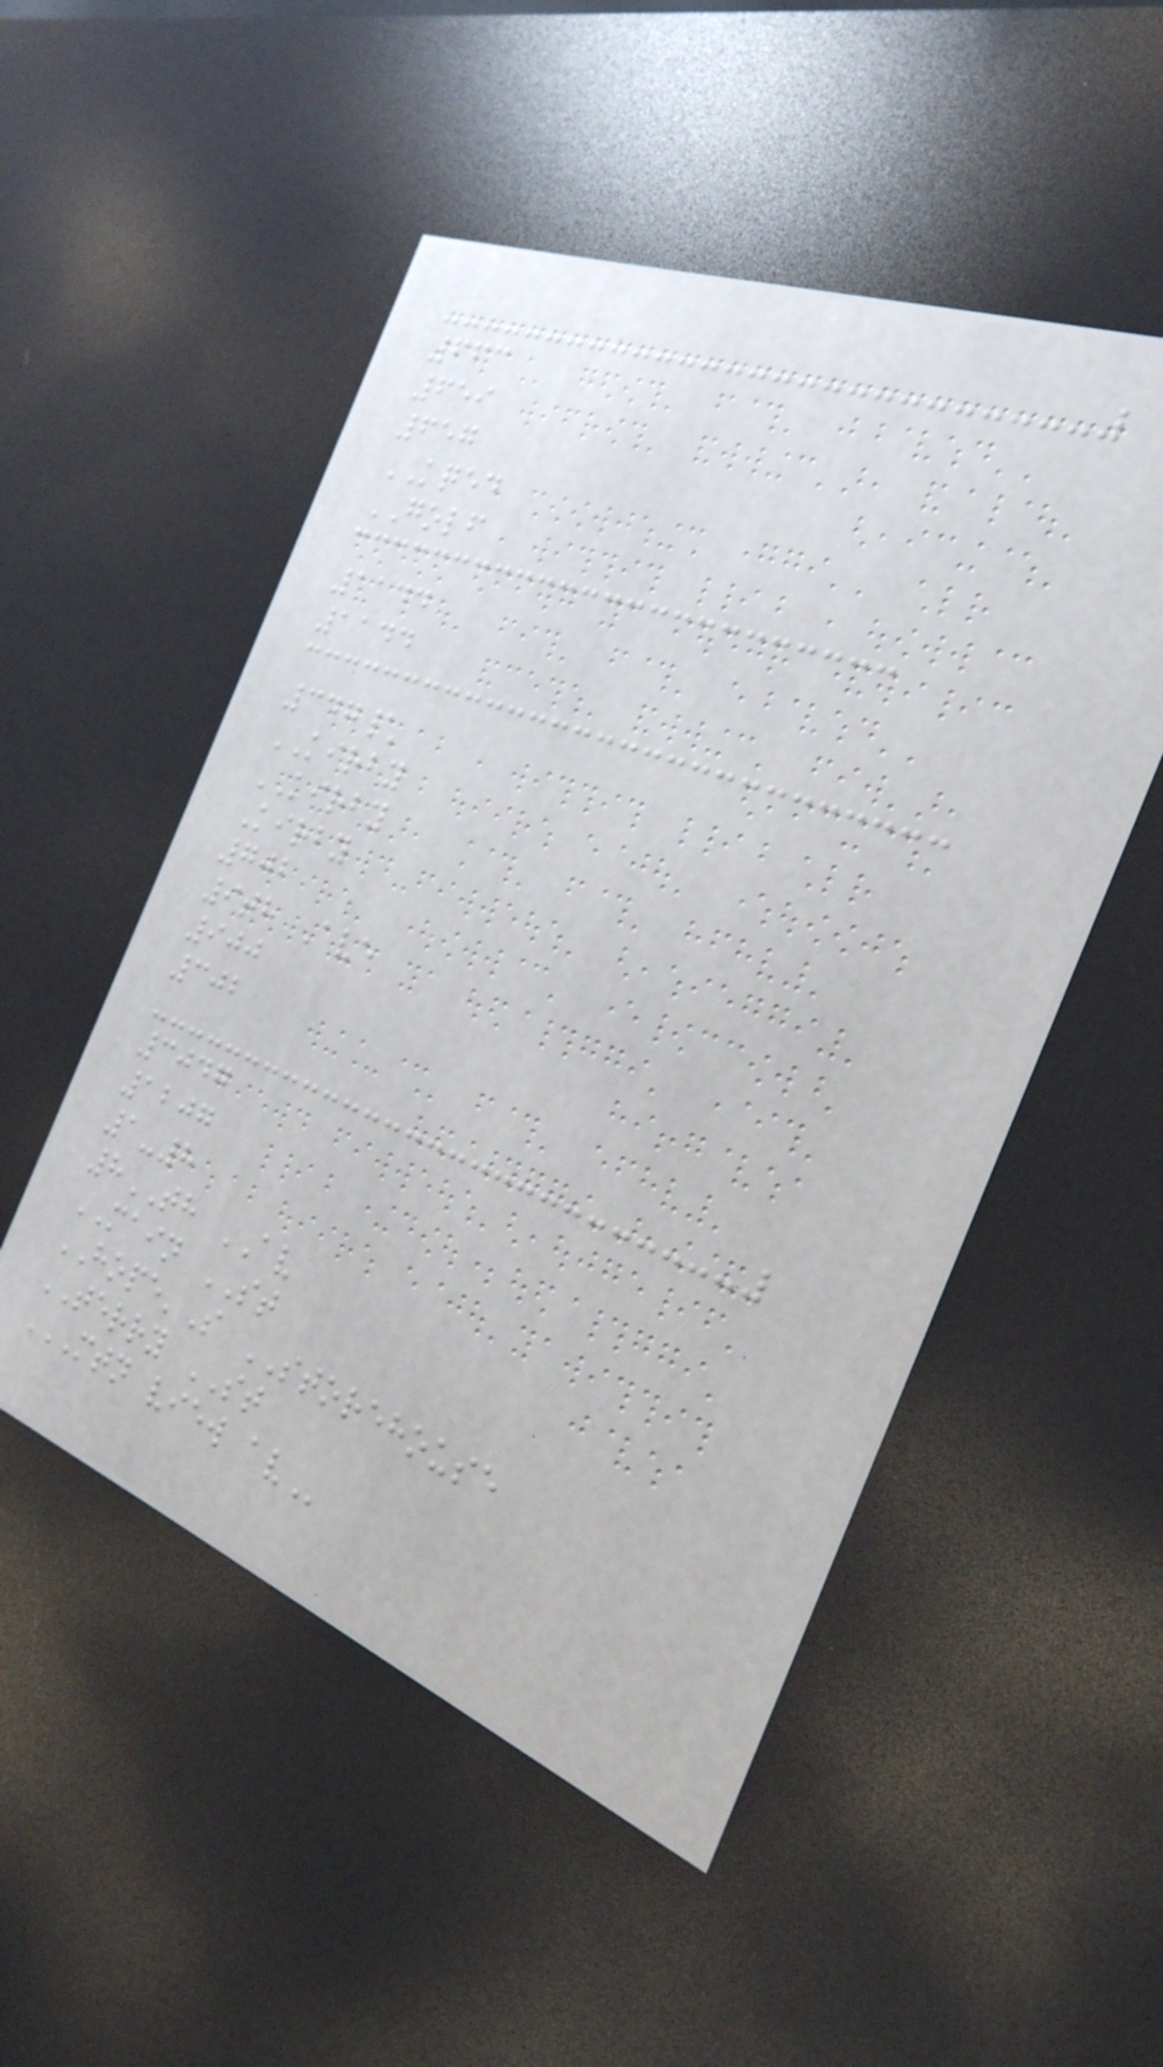663
659
657
KQED
GOLF
1144
1144
347\
KIRBY
KIRBY
Kirby
702
9th Ave
900
302
3047
1207
1-8
8TH AV
MAIN ST
HOPE'S STOREHOUSE
TERRY ST
MTN VIEW AV
